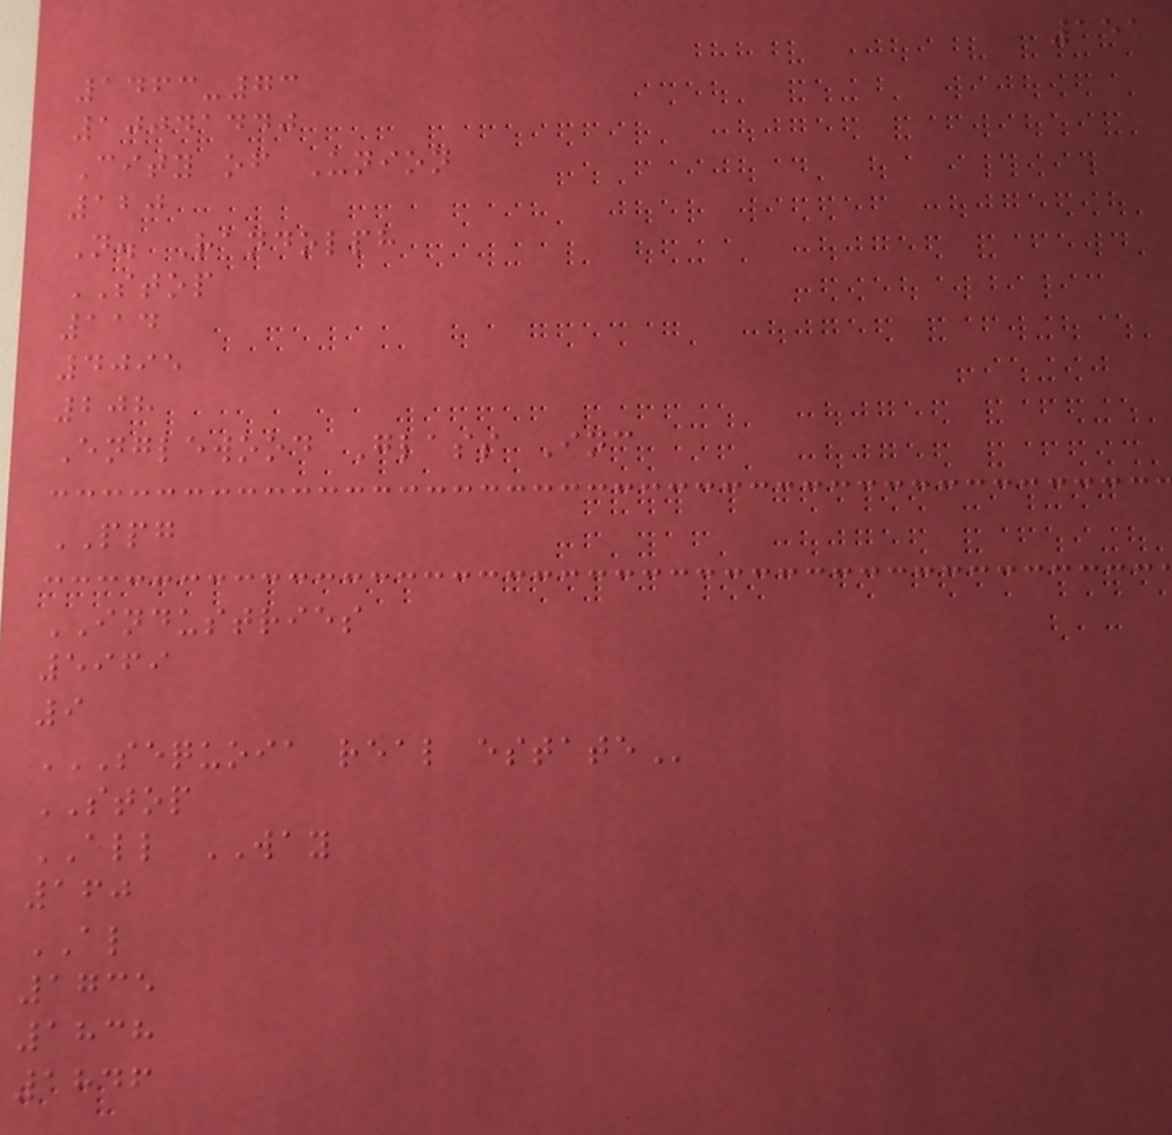151
1463-73
10041440
City of Union
120
N. Randolph
STOP
114
4095
208
Englewood Glass Inc
PPG
INDUSTRIES
5969
9
SEQUOIA REAL ESTATE
STOP
ALL WAY
160
AL
1735
1838
1846
